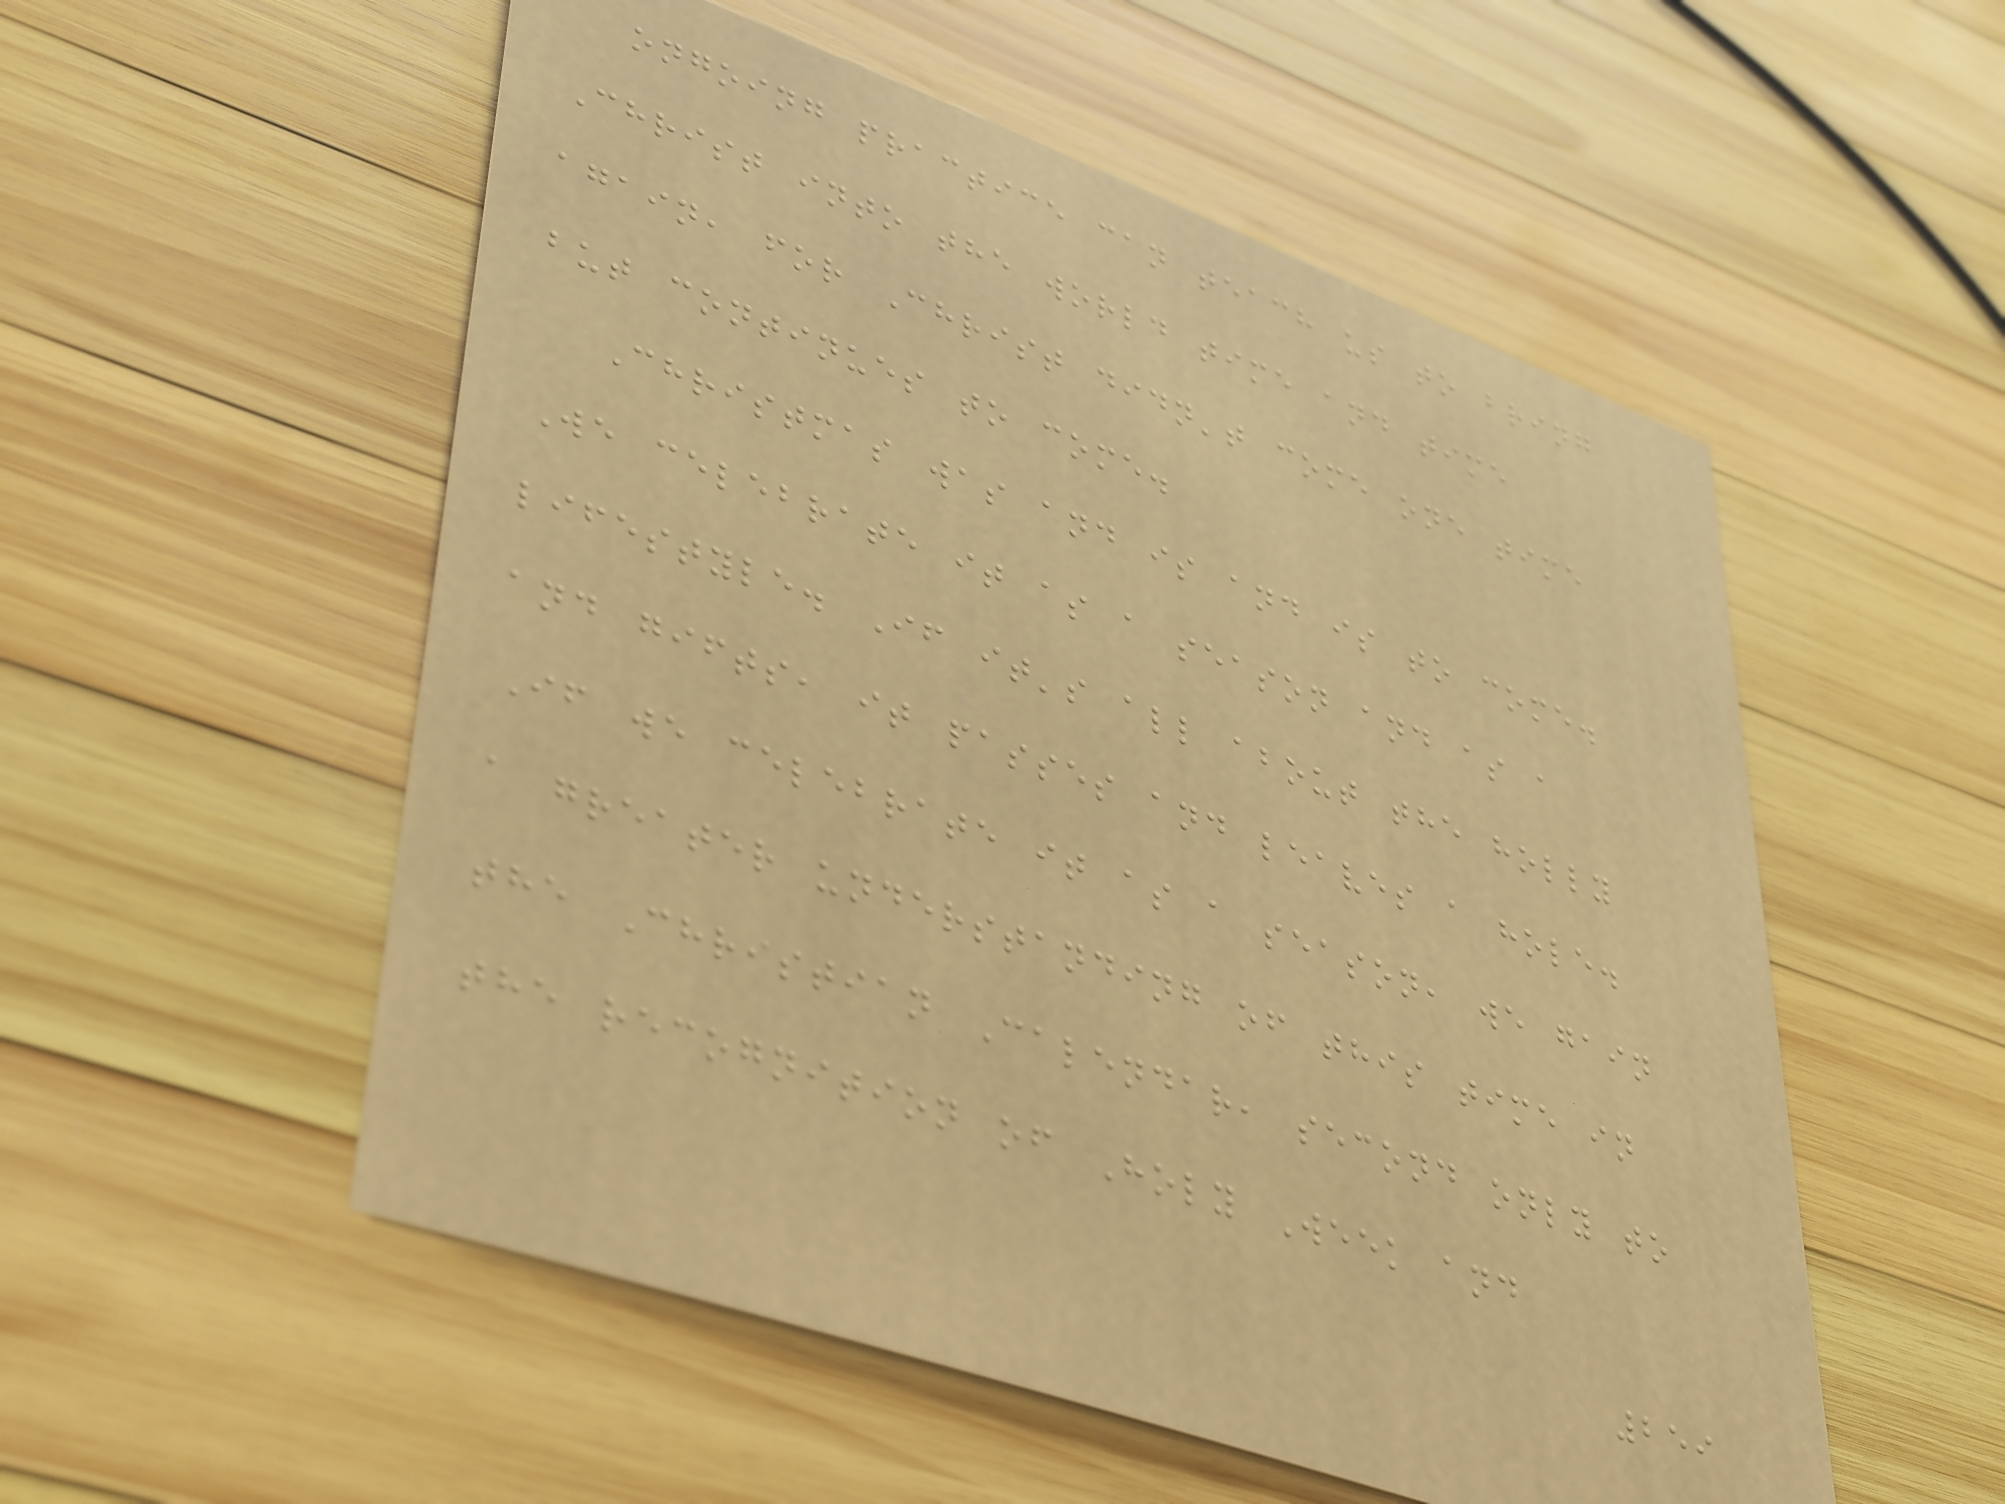ongoing practice can teach us to bring
Christ into the world time and time
again, for Christ didn't come one time
but continues to come.
Christmas was and is and is to come.
We celebrate it as a season and as a
lifestyle. If it's all about the holly
and gifts, it passes and leaves a hole.
If we celebrate it as a season, we gain
a greater understanding of this time in
the Christian Calendar, second only to
the recognition of Holy Week and
259
